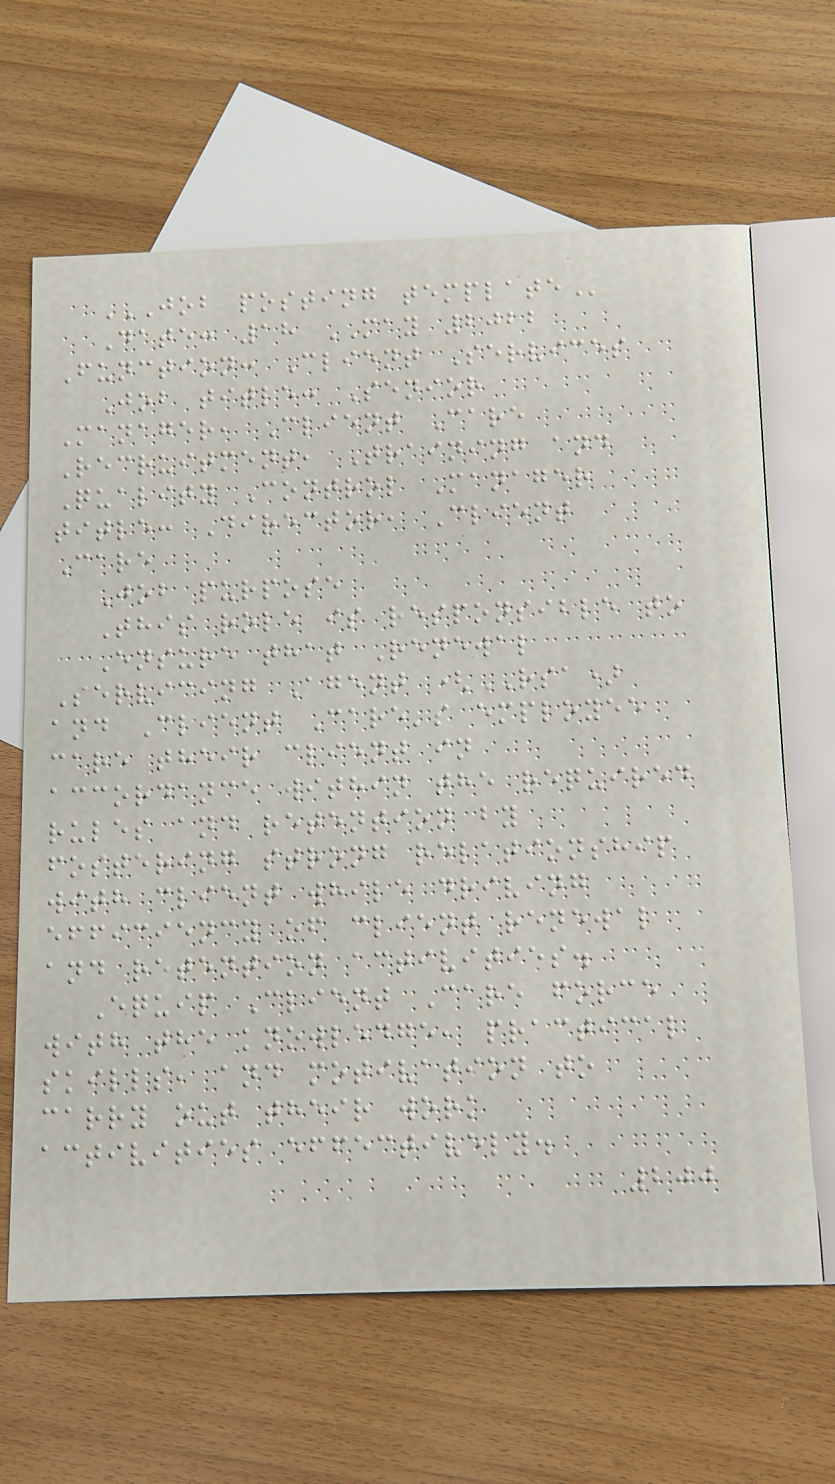JOB POSTING TEMPLATE
Date: 18 MAY 2022
Function: Client Services
Job title: Senior
Manager, Client Care
Recruitment, Training and
Quality Control Manager
title: Director, Client
Care
Job purpose
This role is responsible to
Ensure that Renewal
Servicing Agent (RSA)
and Client Care's employee
care their client in
accordance within the required
rules and retention by
fostering strong relationship
with client while driving
efficiency of client renewal
and retention activities.
Equip Client Care force
with the knowledge, practical
skills, and motivation to
carry out their work
activities effectively.
200
